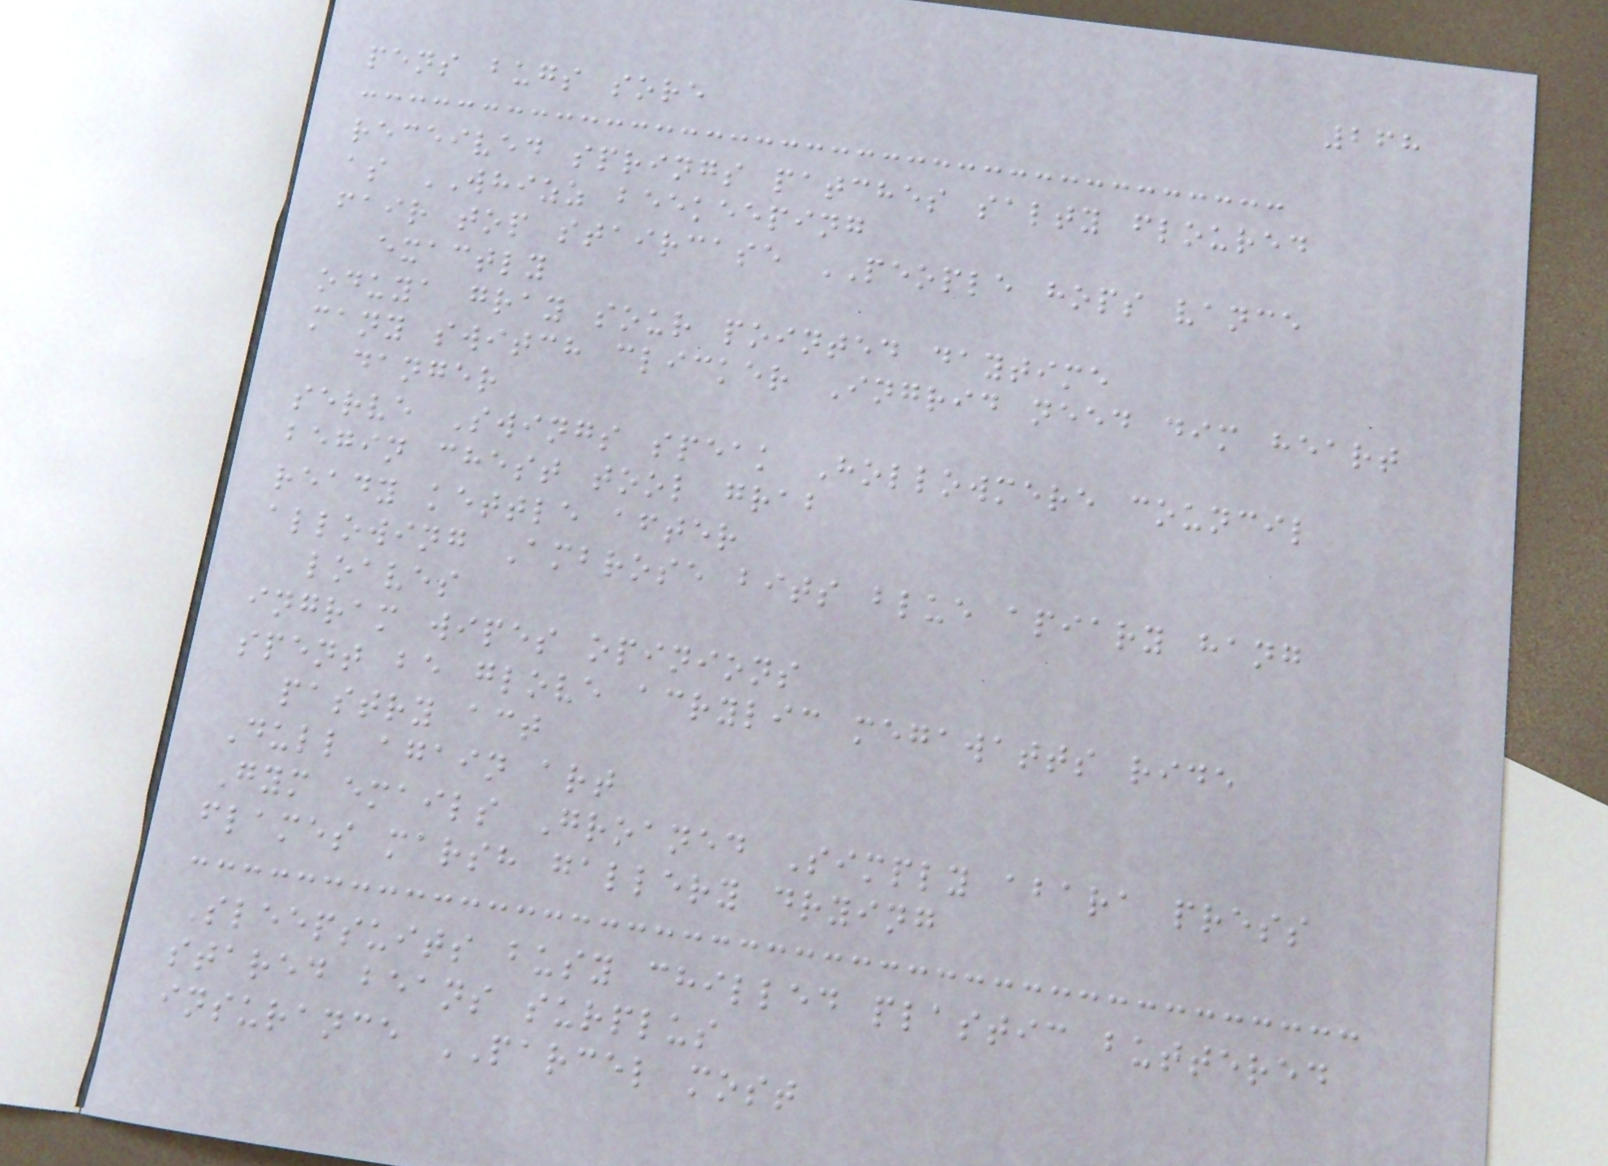268
pens bugs sore
received springs patches salty floured
as WHIZZ beekeeping
fair top staircase PEOPLE hops vance
exactly
oduya gray sour pointed daytime
many switch clicker Ingrid need dim heart
danger
serve Swings speak Hollowmere council
begin chest tool grab
ready kettle after
allowing Ambrose bits blue apiary hang
loaves
ingram wipes opinions
spent be glove acrylic megawatts ride
pastry act
Dull again art
Gym emails Groaned Simply abara press
flames marsh gallery drying
Sleepsuits busy chilled plastic buttered
stared beans surplus
insurance PARCEL most
